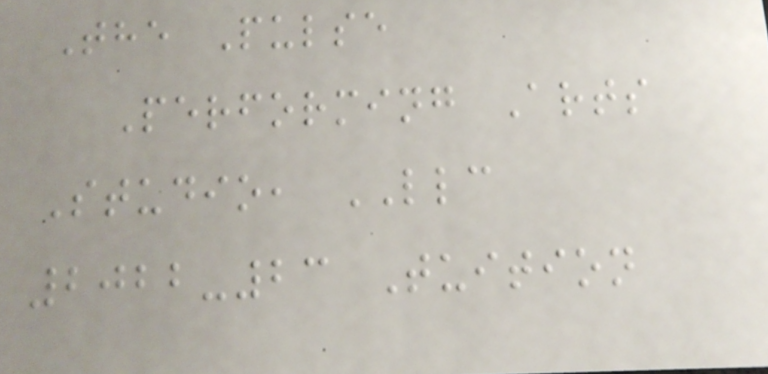The Pulse
Performing Arts
Studio, LLC
2022-23 Tuition
